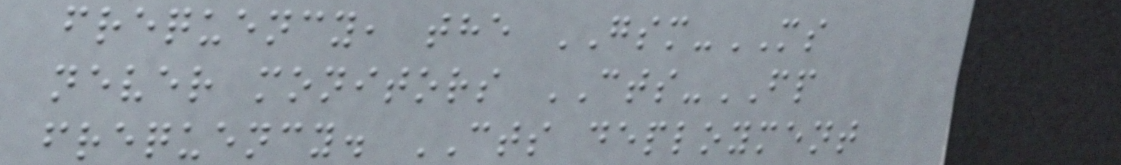frequency, the GSM-MS
never monitors CTS-FP
frequency. CTS deployment
